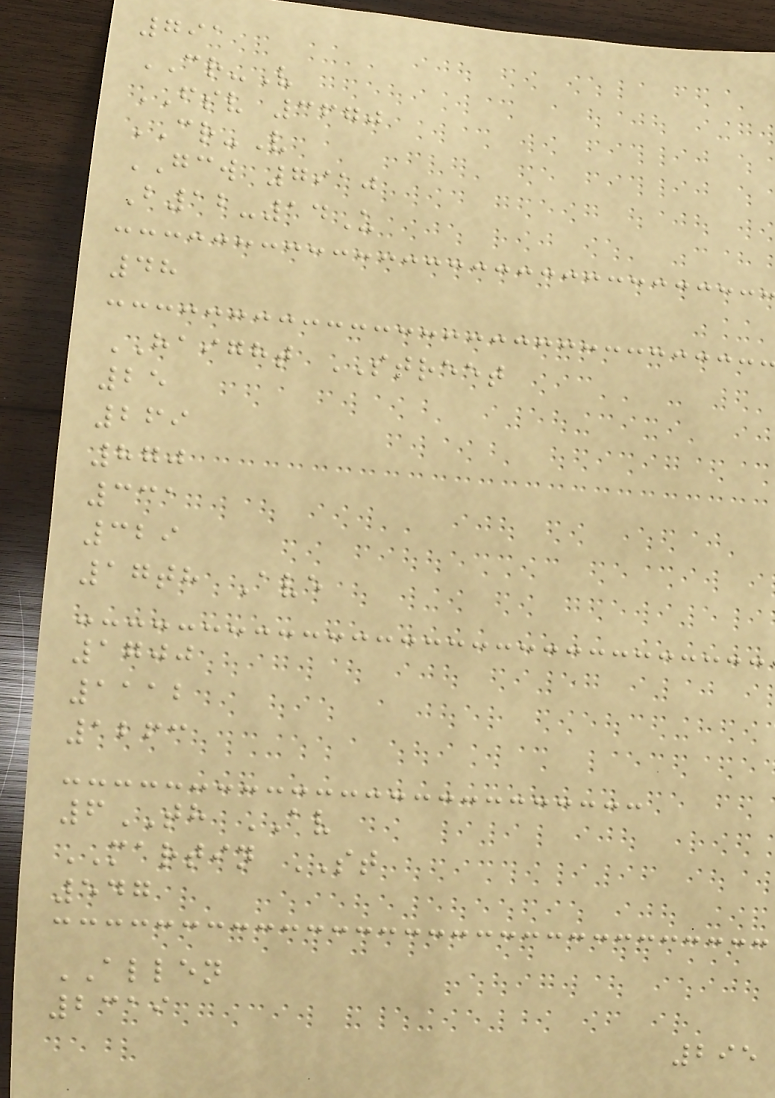791
CR-V
FSV 3670
CR-V
GCW 7910
B12-14U
48
HAIGHT STREET
25
269
870
331
329
17th Ave
1700
1112
1263
6TH AV
MARTIN ST
547
ALLEN
2319
295
